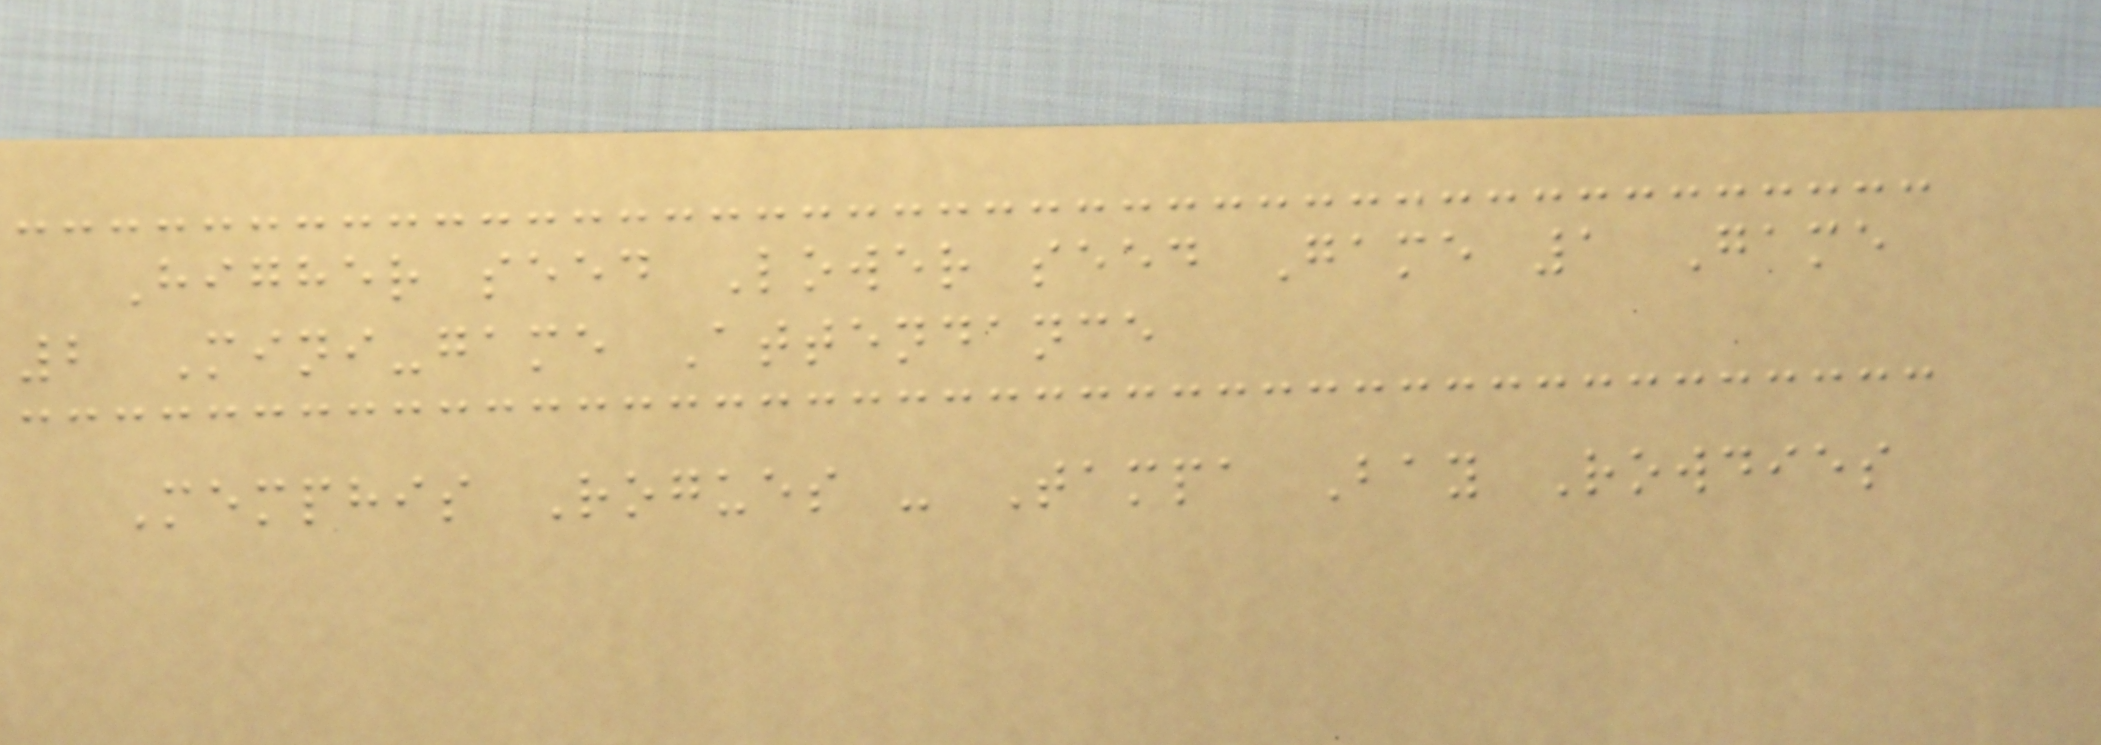Higher seed Lower seed Game 1 Game
2 Mini-game Attendance
Memphis Rogues - Tampa Bay Rowdies
